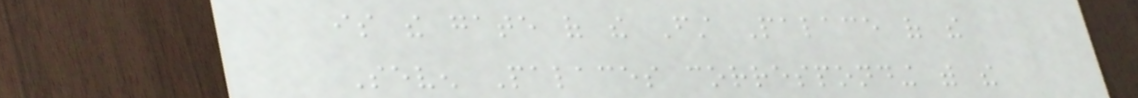is the gate of the First Palace of the
Seven Palaces corresponding with the
